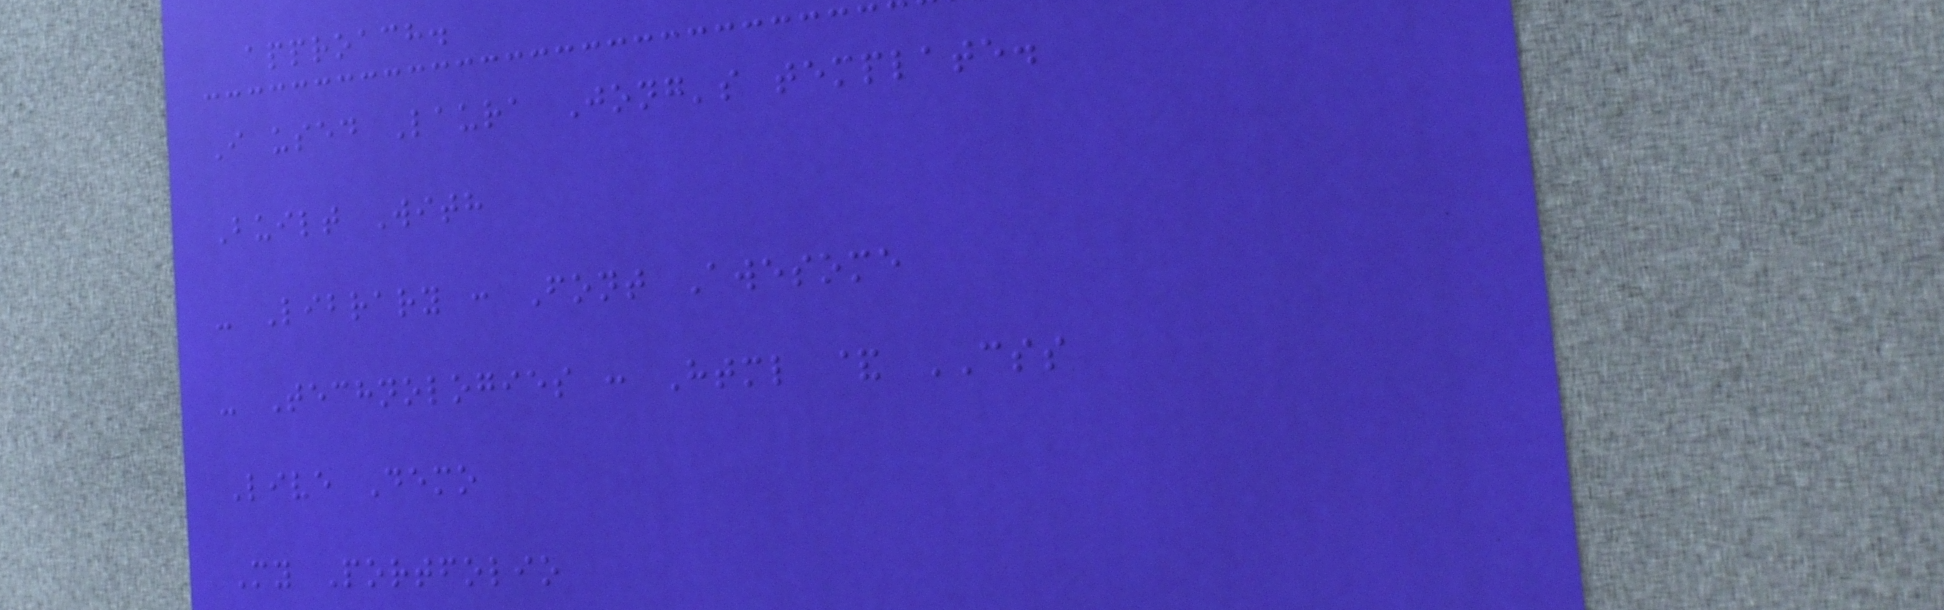approach.
I used Laura Jong's template.
Built With
- Library : Font Awesome
- Technologies : Html & CSS
Live Demo
My Portfolio
